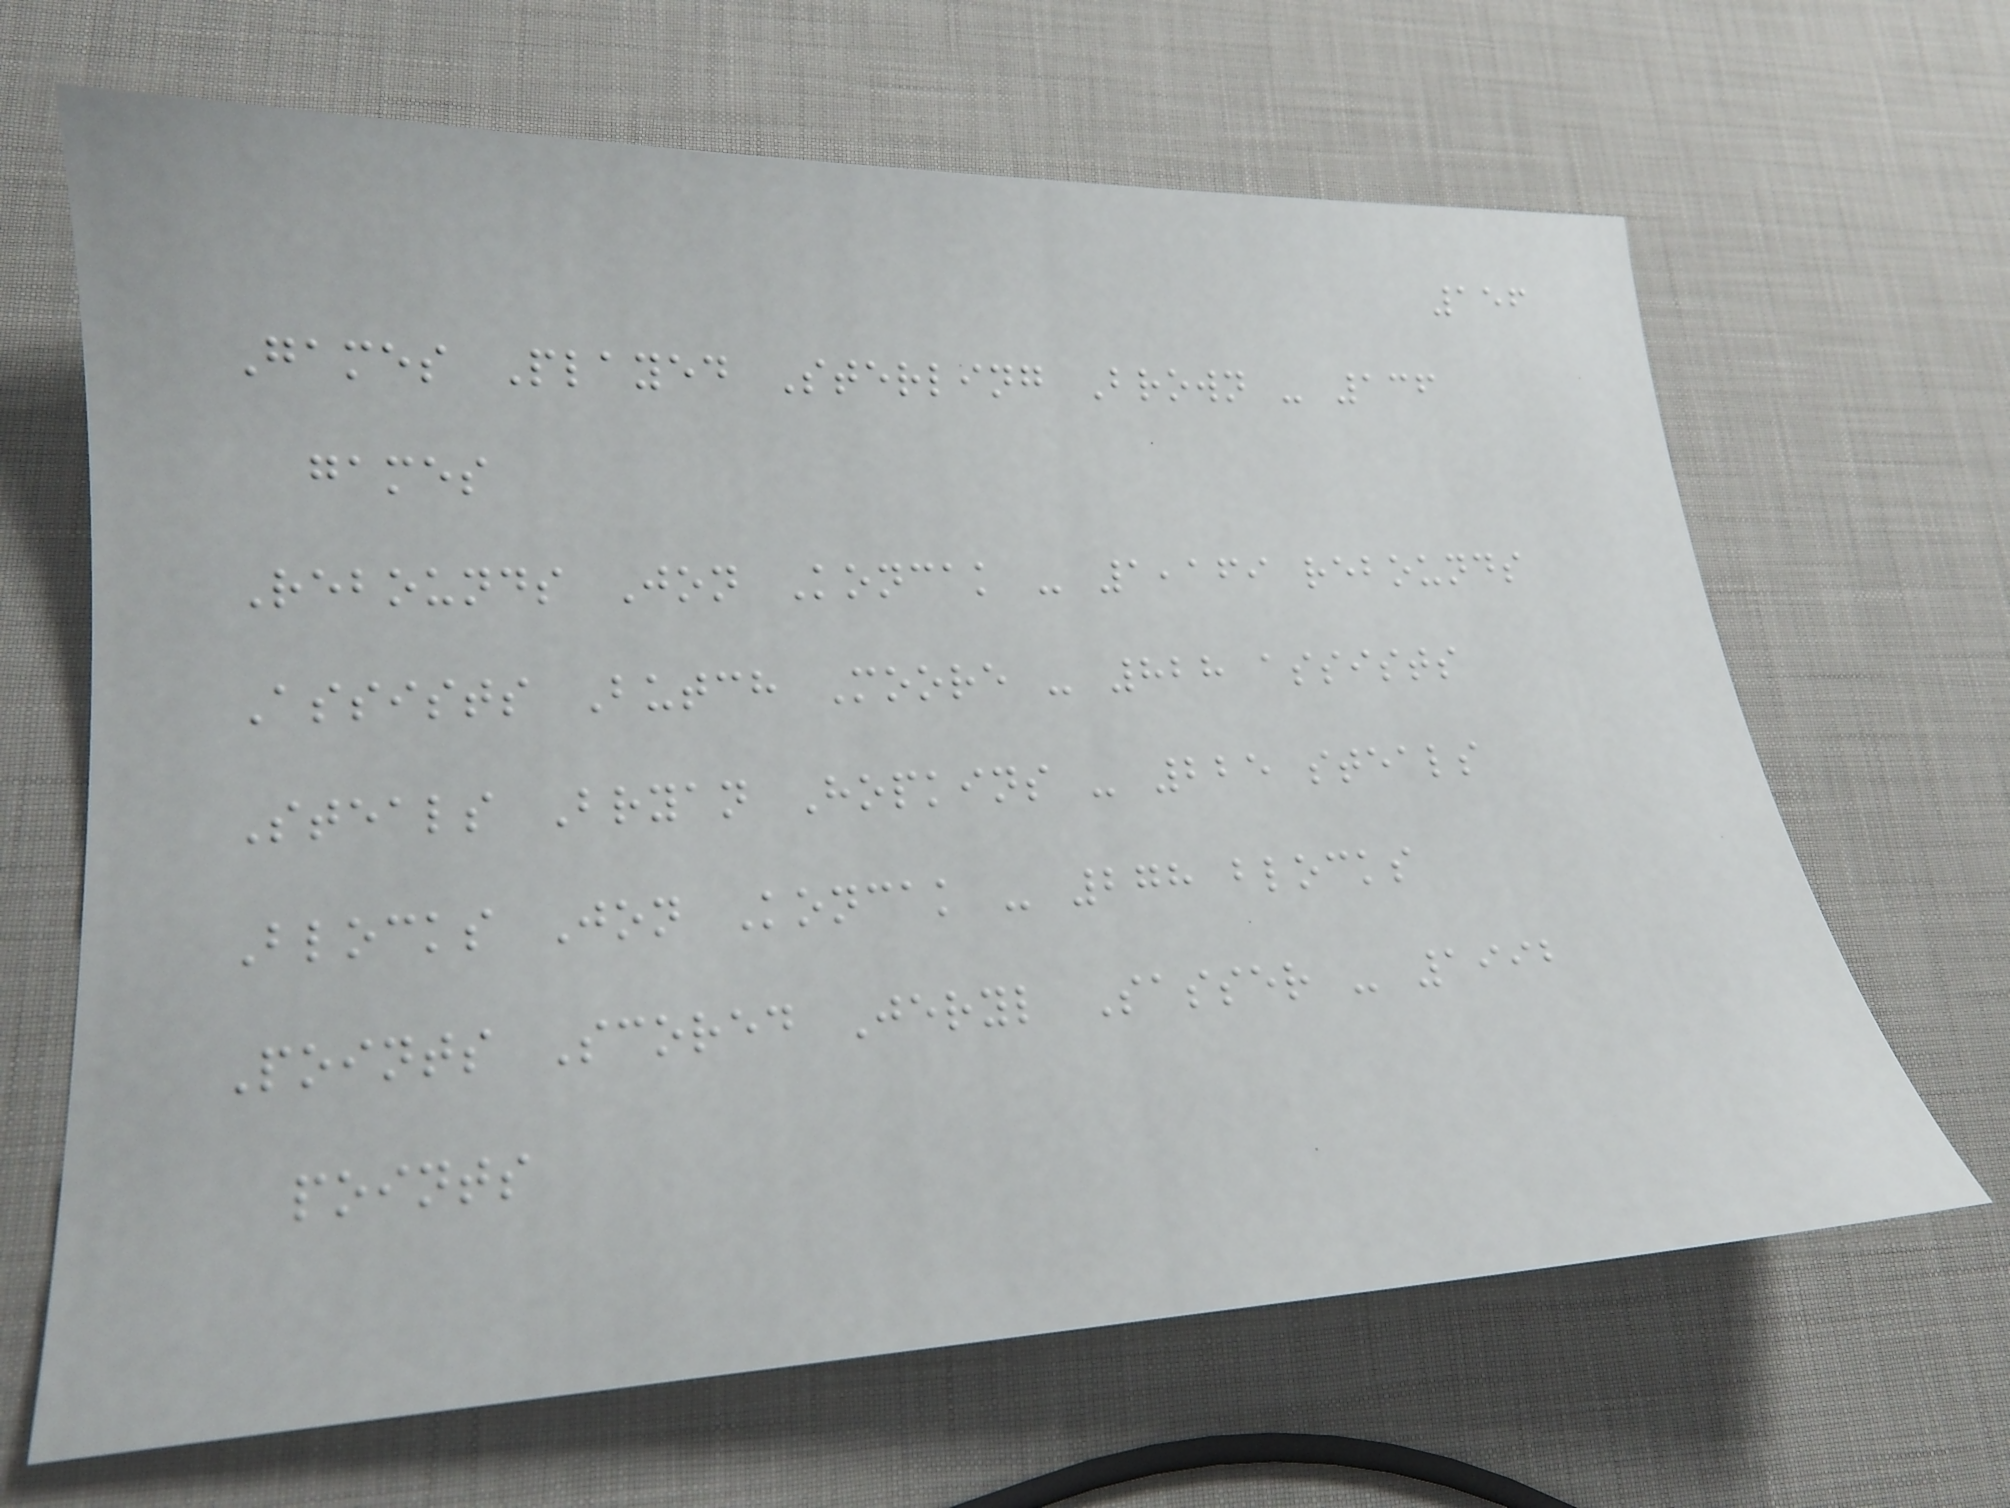156
Games Played Sterling Brown - 136
games
Rebounds Jon Koncak - 1,169 rebounds
Assists Butch Moore - 828 assists
Steals Bryan Hopkins - 225 steals
Blocks Jon Koncak - 278 blocks
Points Scored Jeryl Sasser - 1992
points
